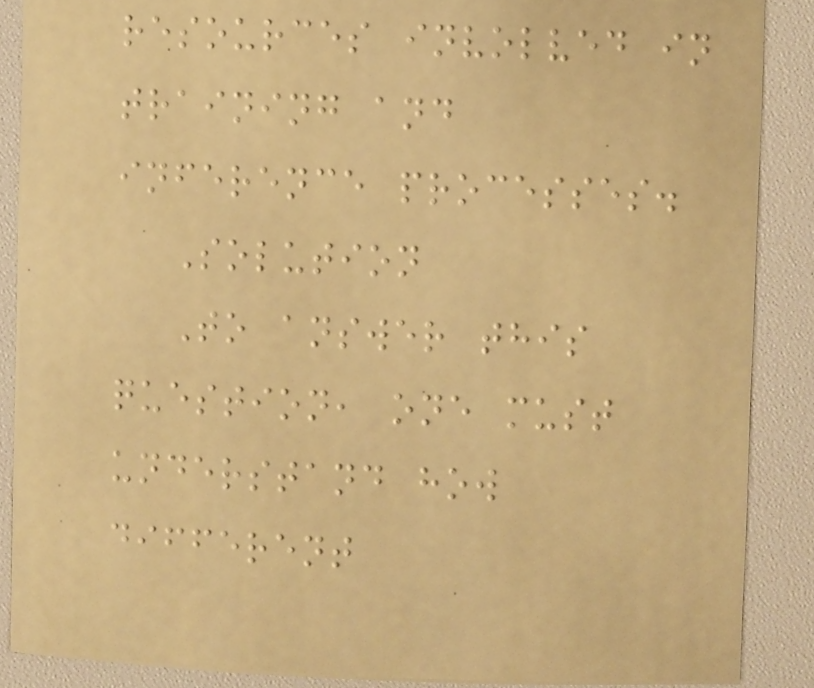resources involved in
training and
inference processes.
Solution
To answer this
question, one must
understand how
different
